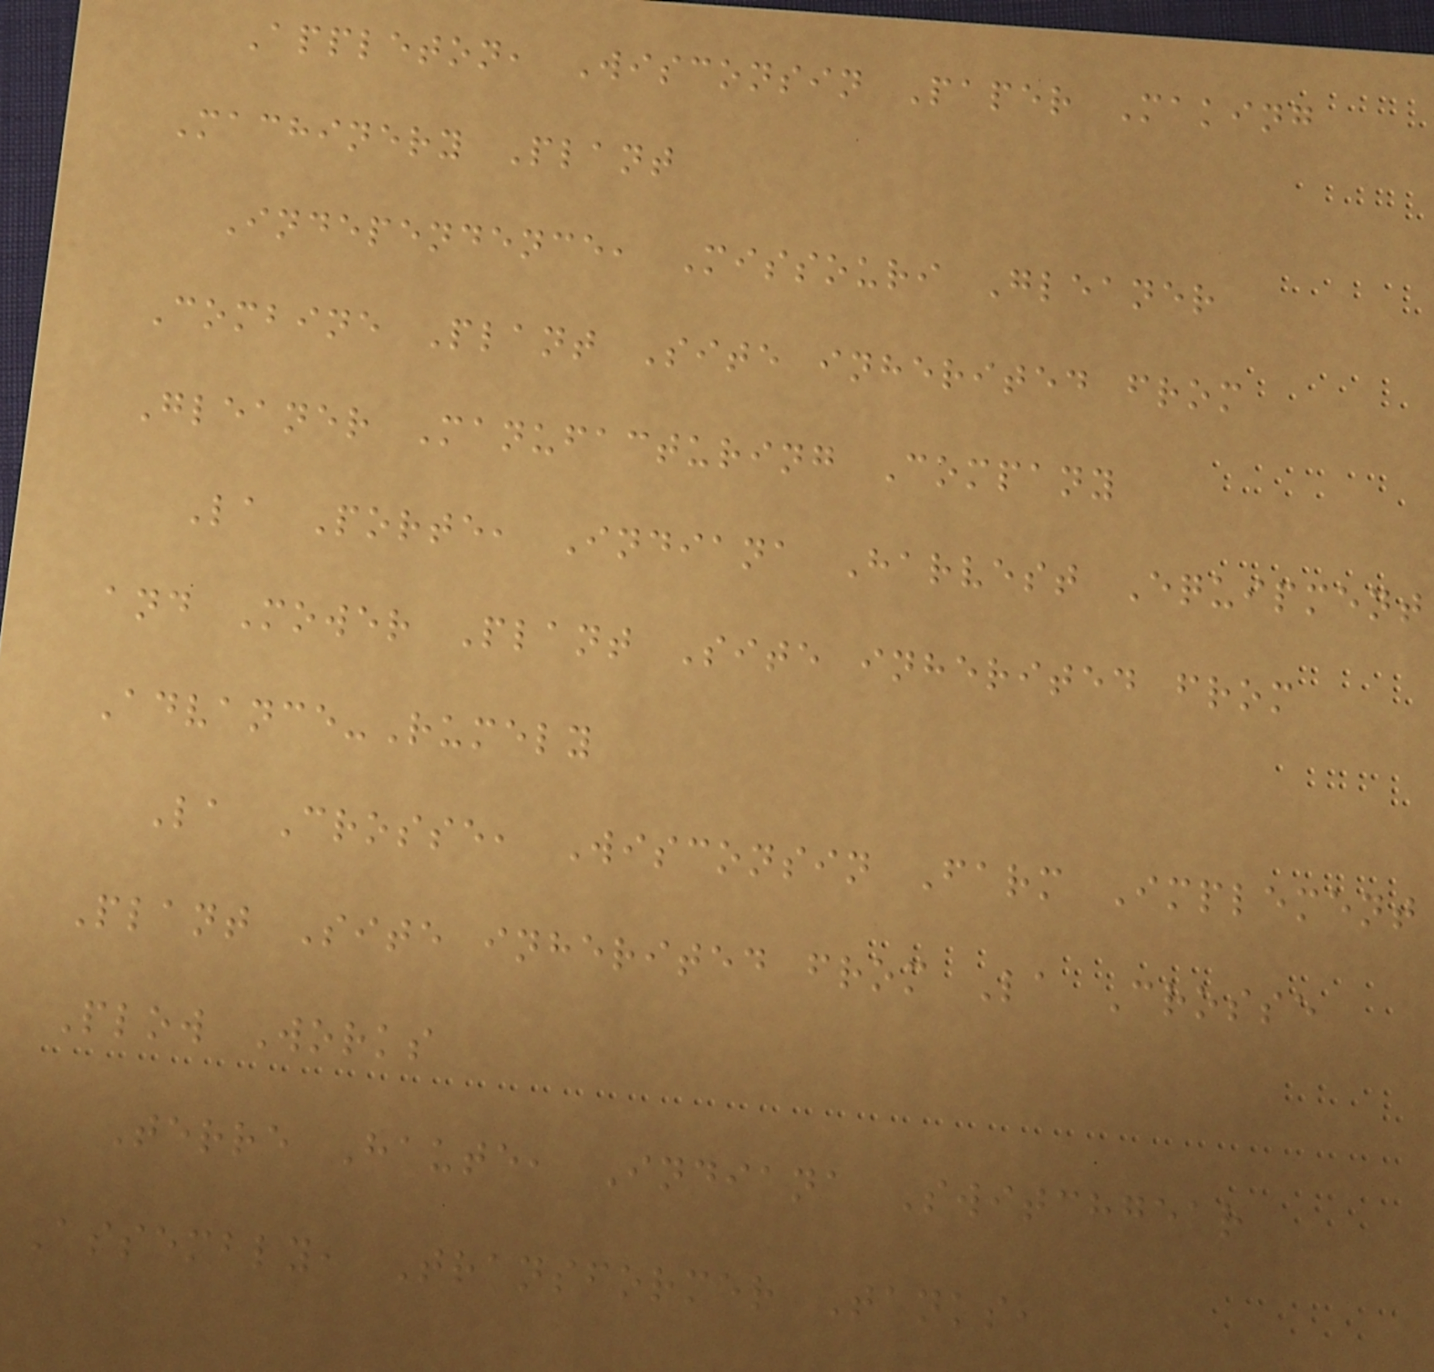Appleton, Wisconsin Paper Making
Machinery Plant
Independence, Missouri Gleaner
Combine Plant Site inherited from
Gleaner Manufacturing Company
La Porte, Indiana Harvest Equipment
and Mower Plant Site inherited from
Advance-Rumely
La Crosse, Wisconsin Farm Implement
Plant Site inherited from La Crosse
Plow Works
Terre Haute, Indiana Switchgear
Assembly, Transformer Tanks,
